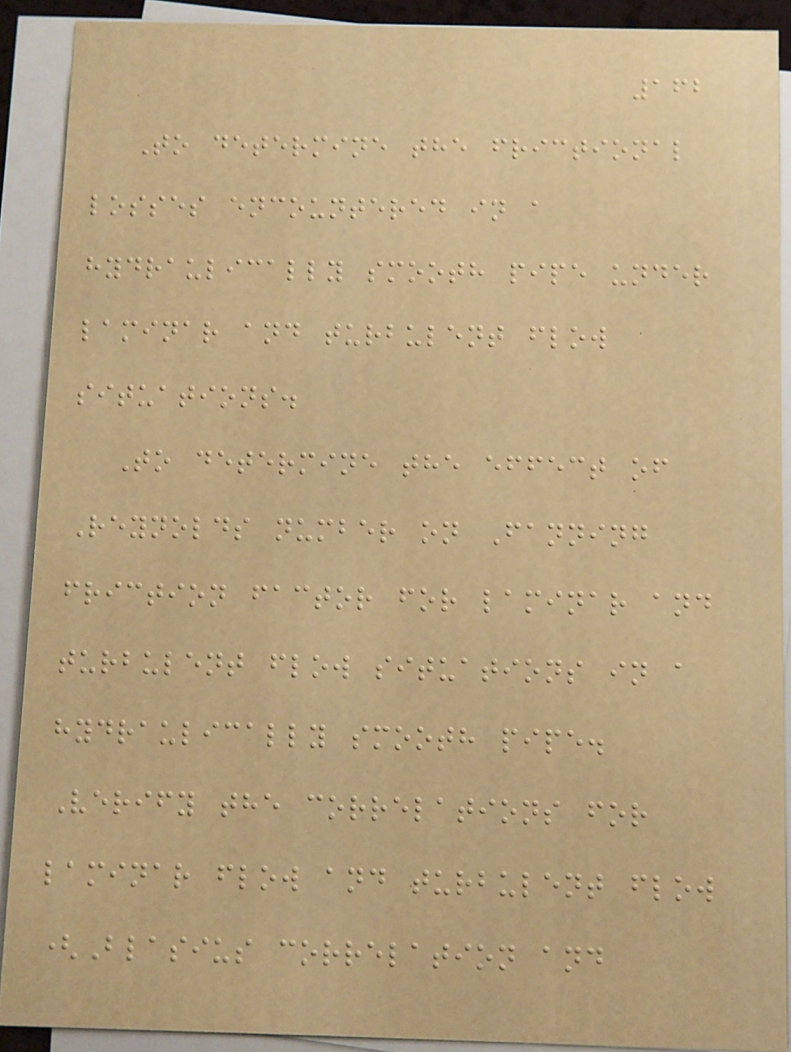162
To determine the frictional
losses encountered in a
hydraulically smooth pipe under
laminar and turbulent flow
situations.
To determine the effect of
Reynolds number on Fanning
friction factor for laminar and
turbulent flow situations in a
hydraulically smooth pipe.
Verify the correlations for
laminar flow and turbulent flow
(Blasius correlation and
